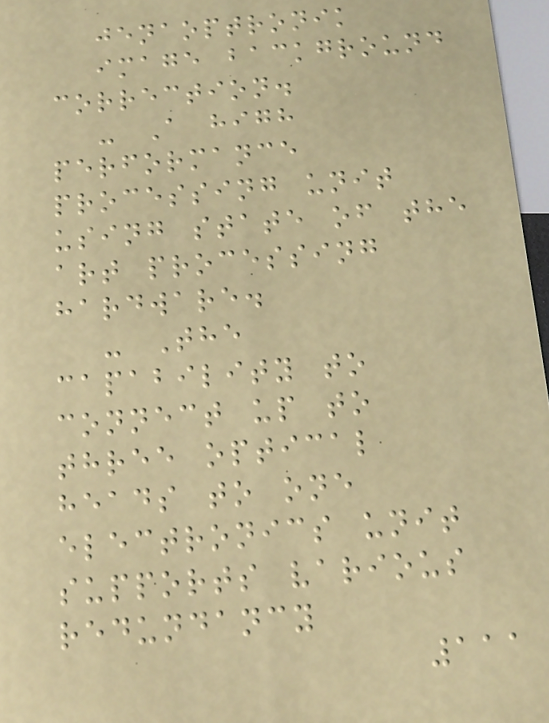jenaoptronik
image background
correction.
- A high
performance
processing unit
using state of the
art processing
hardware.
- The
capability to
connect up to
three optical
heads to one
electronics unit
supports various
redundancy
111
